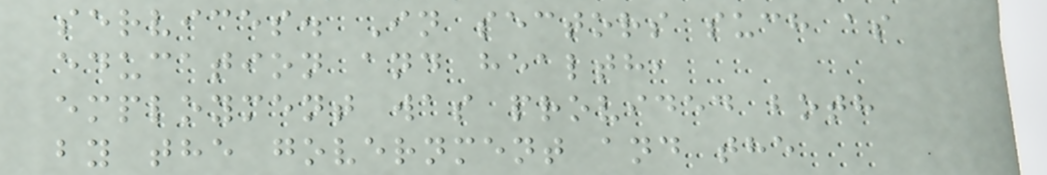services. In sectors such as
education and health,
employment was provided both
by the government and the
